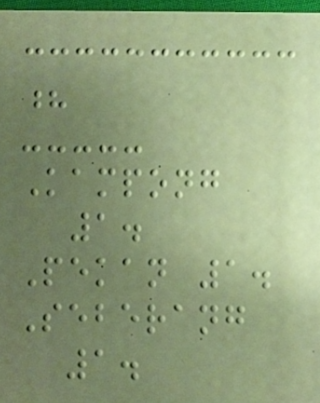?
Kampong
1.
Pekan 1.
Seberang
1.
